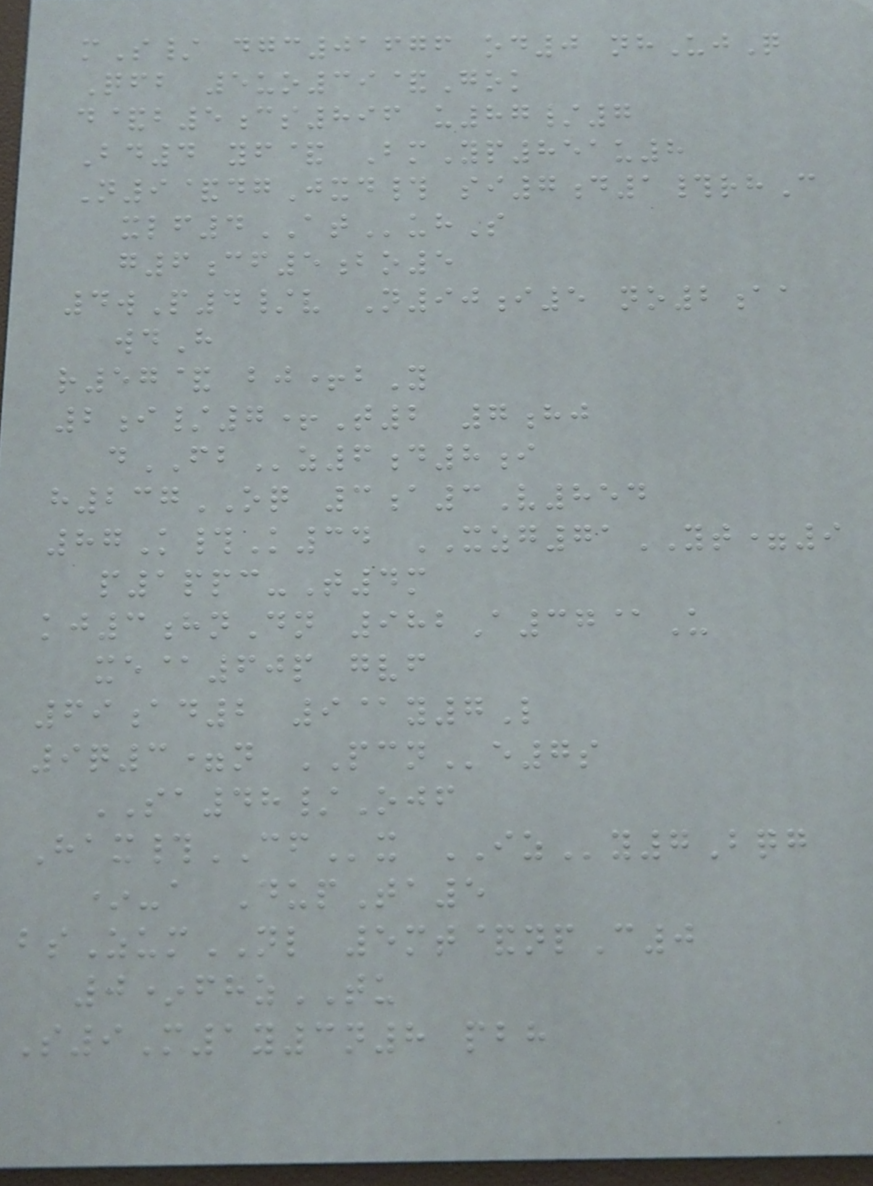mS/ dgc01676 od0 nhUjQ
Qfb 5uo39&Gok
d&b5cs896 u87/7
Bd4 yf& BmYp851u8
N9&dgJxd# si7d1#rhC
xlf4ATuhS
g6cf5bo5
4wP4/v N90i5 no2aa
wdH
r57& bj+bY
2i/7+T2 7hj
dFBz6d8i
h237OQ 3a3V854
87K#K34 XZG71YT=9
p1ppc-T4m
kj3hnDn 982A37@U
xe@60p gvf
69ad2 9@y7L
9q3=n PCNe7s
SA48/Ojf
Hax#CFx IZy7Bqg
*-a DupTa5
bsZumNL 5mt&npC0
0*fhzTU
S9M1y3n8 pbh
